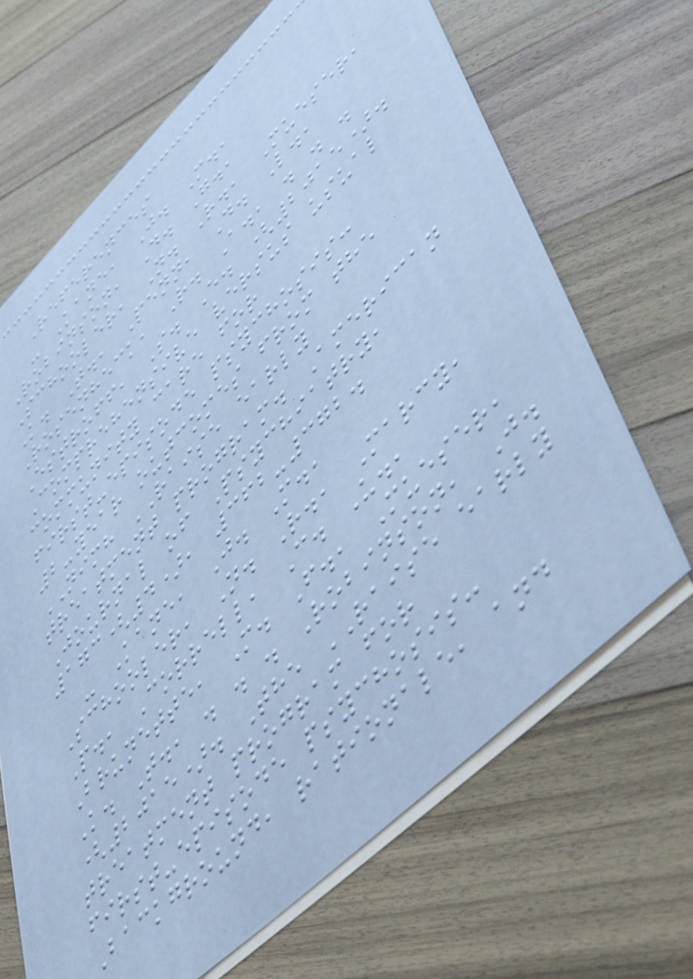References
- Kane, J. M.,
Robinson, D. G.,
Schooler, N. R., Mueser,
K. T., Penn, D. L.,
Rosenheck, R. A., . . .
Estroff, S. E. (2015).
Comprehensive versus usual
community care for
first-episode psychosis:
2-year outcomes from the
NIMH RAISE early
treatment program. American
Journal of Psychiatry,
173(4), 362-372.
- Kane, J. M.,
Schooler, N. R., Marcy,
P., Correll, C. U.,
Brunette, M. F., Mueser,
K. T., . . . Robinson, J.
(2015). The RAISE early
treatment program for
first-episode psychosis:
Background, rationale, and
